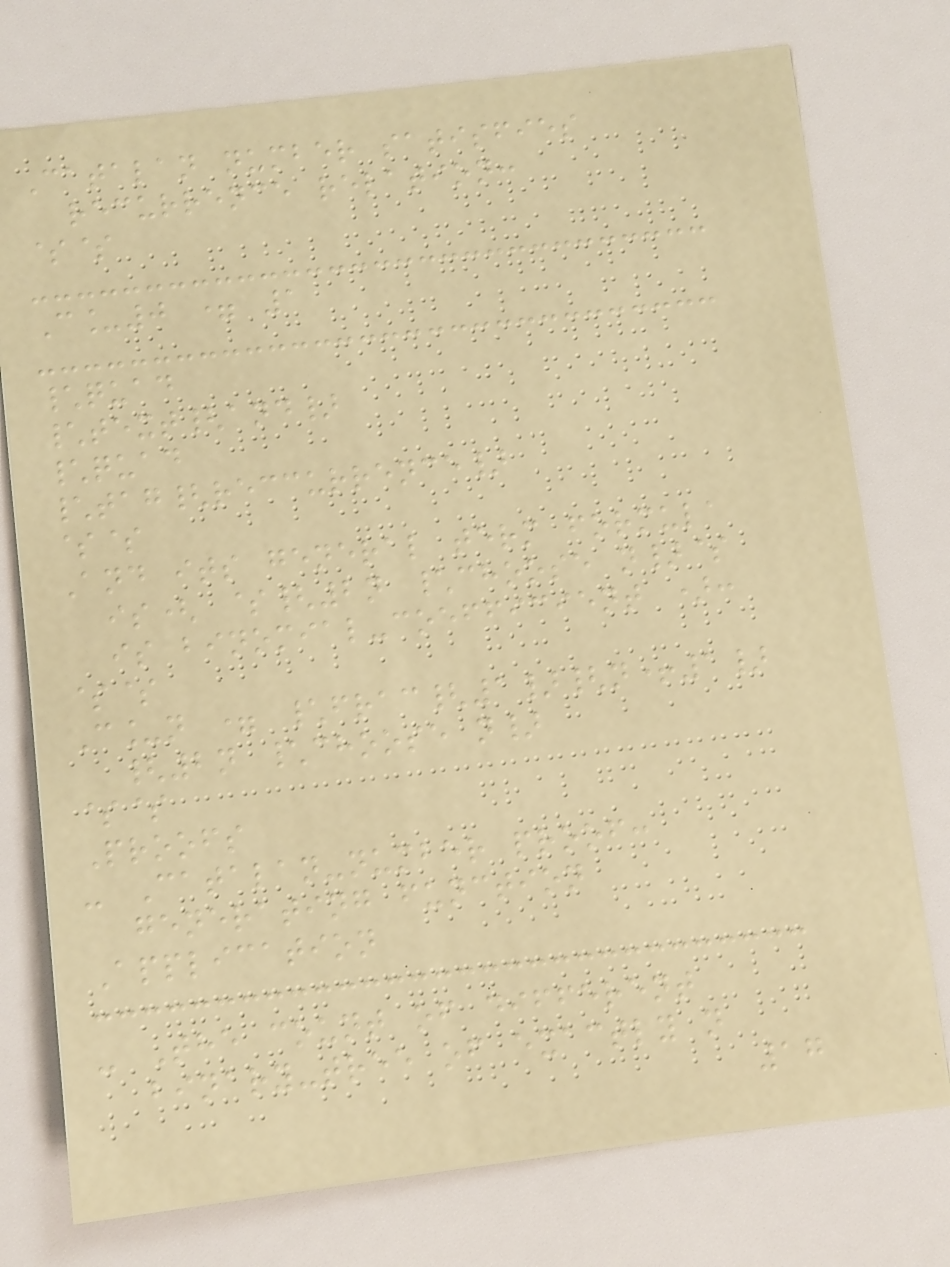Catalan number satisfies
recurrence relation:
$$
C_0 = 1
\quad
\text{and}
\quad
\tag{reccurrence}
$$
And its general term formula
is( ${2n \choose n}$
is binomial-coefficient ):
$$
C_n = \frac{1}{n+1}
{2n \choose n}
$$
Proofs
- Catalan-number proof:
generating function
Application
- The count of different
binary-tree of exactly n
17
